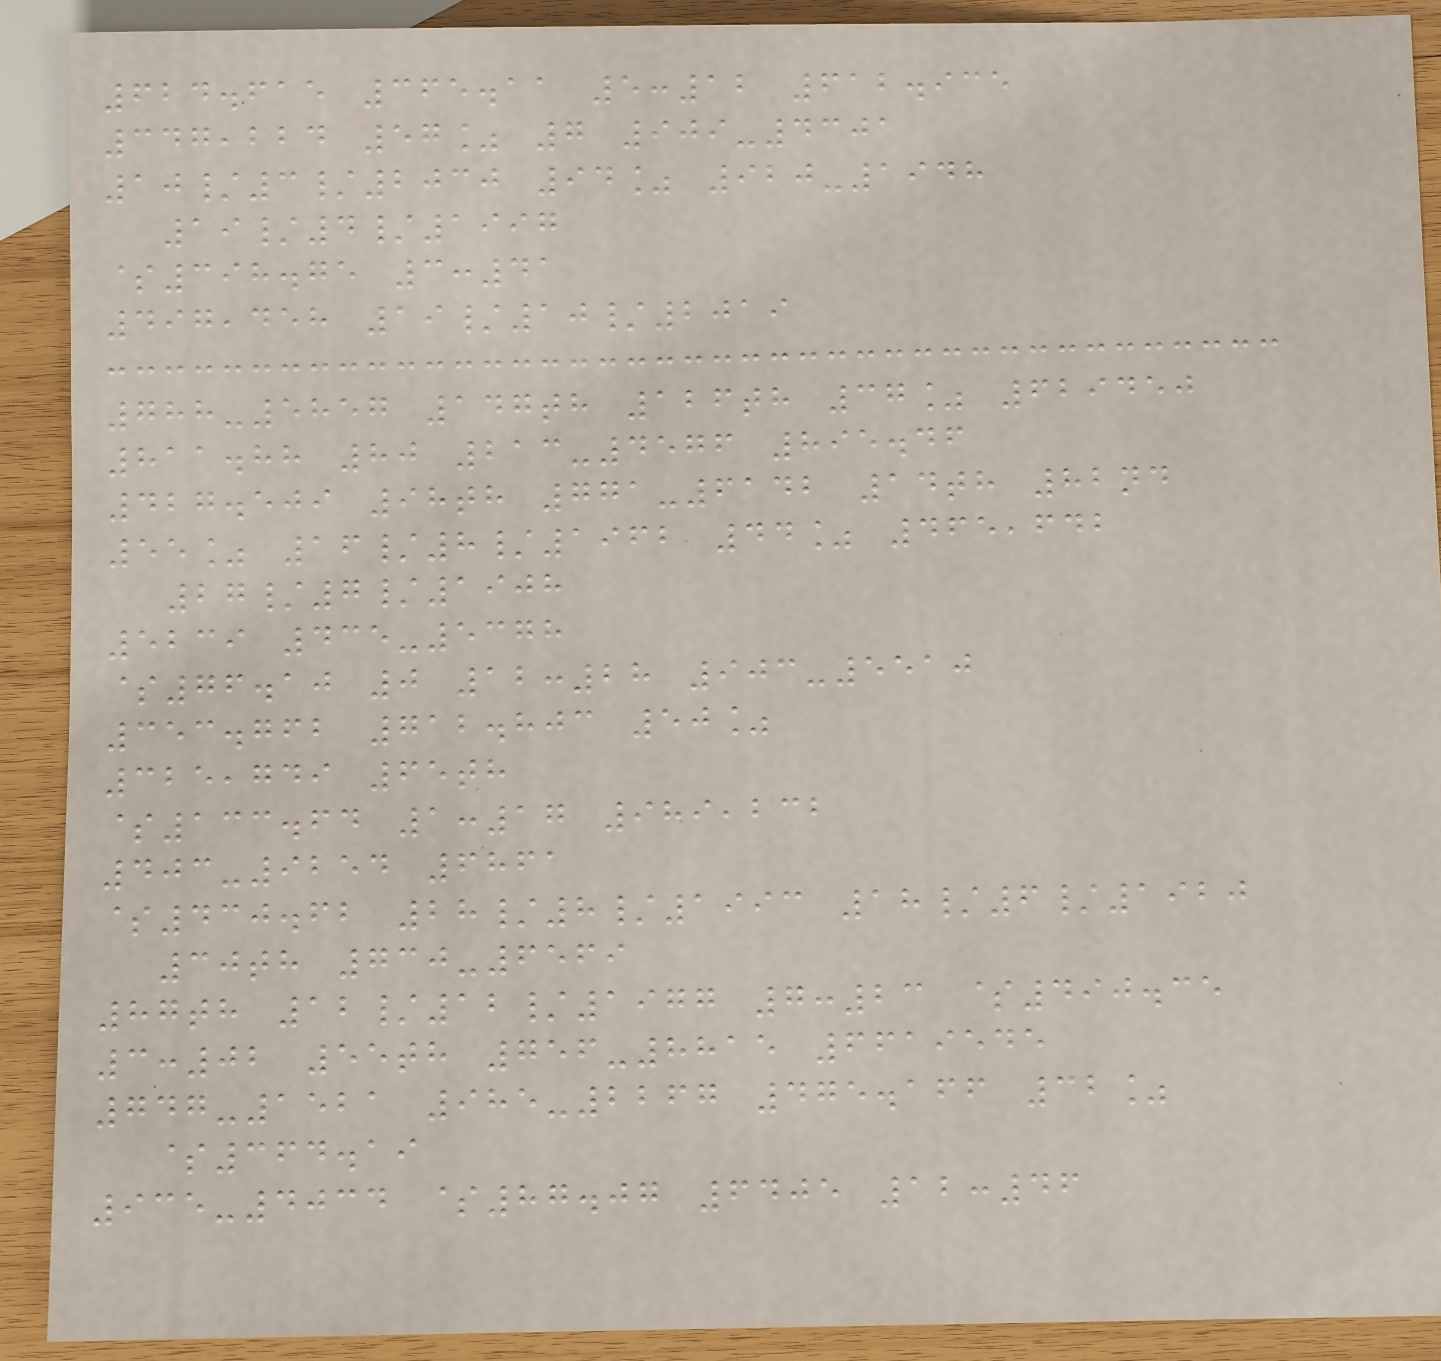624.615 365.11 5:12 612.935
347,224 57% 7 909-4301
10/3/2030 94% 920-1948
19/4/1997
$398.75 3:41
497,458 19/10/2019
788-5857 147th 126th 37% 629450
811.88 80 213-4576 895.46
427.509 98th 771-6142 14th 82nd
55% 16/8/1962 44% 465,642
27/7/1908
5239 435-5378
$76.10 0 12:28 903-5510
353.762 712.803 50%
325,749 65th
$133.64 1:17 989,232
403-9254 6861
$430.62 28/8/1993 18/6/1920
30th 730-6569
87th 12/12/1977 7:23 $490.35
3:02 55th 756-8815 6619545
747-1521 985-2267 475.166 32%
$364.19
935-4034 $87.07 6405 12:46
